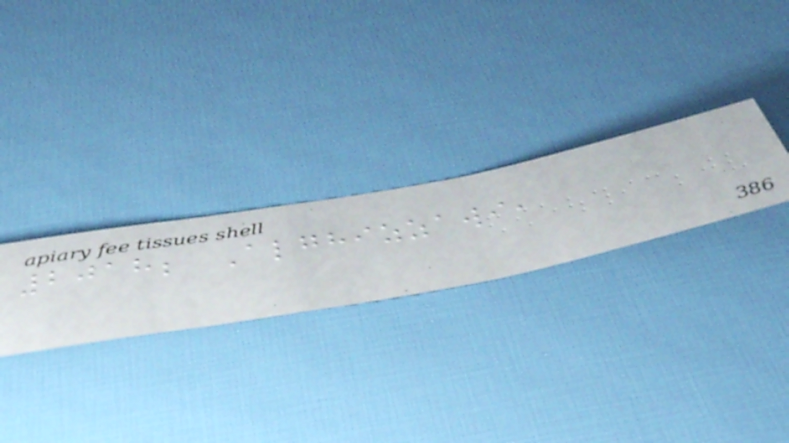2018; Alghizzawi,
